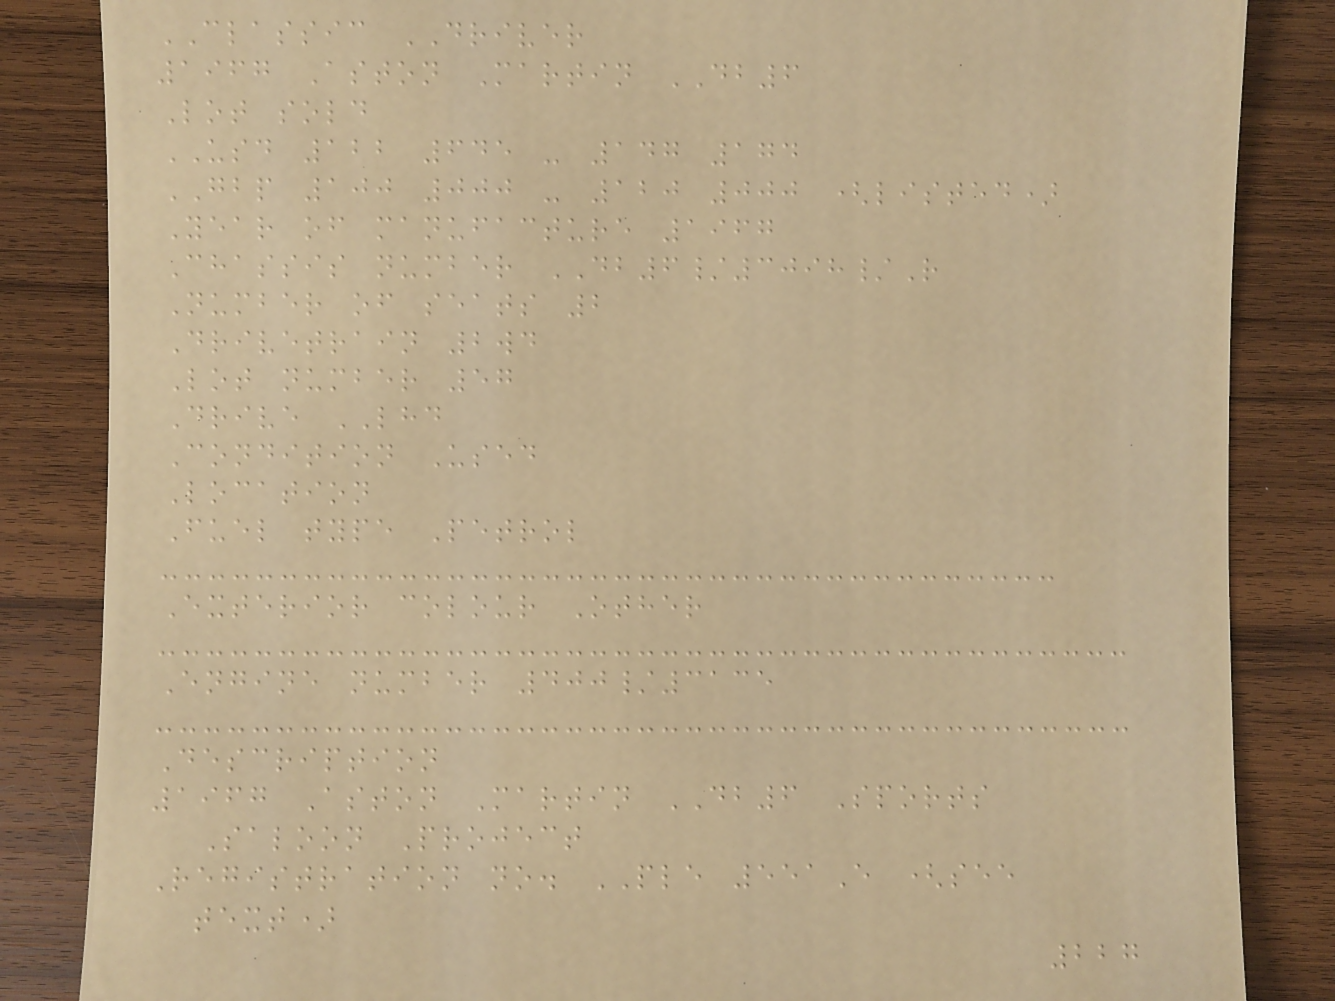CLASSIC DRIVER
1967 Aston Martin DB6
Lot sold
USD 122 645 - 147 174
GBP 100 000 - 120 000 (listed)
Year of manufacture 1967
Chassis number DB6/3098/R
Number of seats 2
Drivetrain 2wd
Lot number 57
Drive LHD
Condition Used
Location
Fuel type Petrol
Exterior colour Other
Engine number 400/3135
Description
1967 Aston Martin DB6 Sports
Saloon Project
Registration no. PLE 551E (see
text)
227
